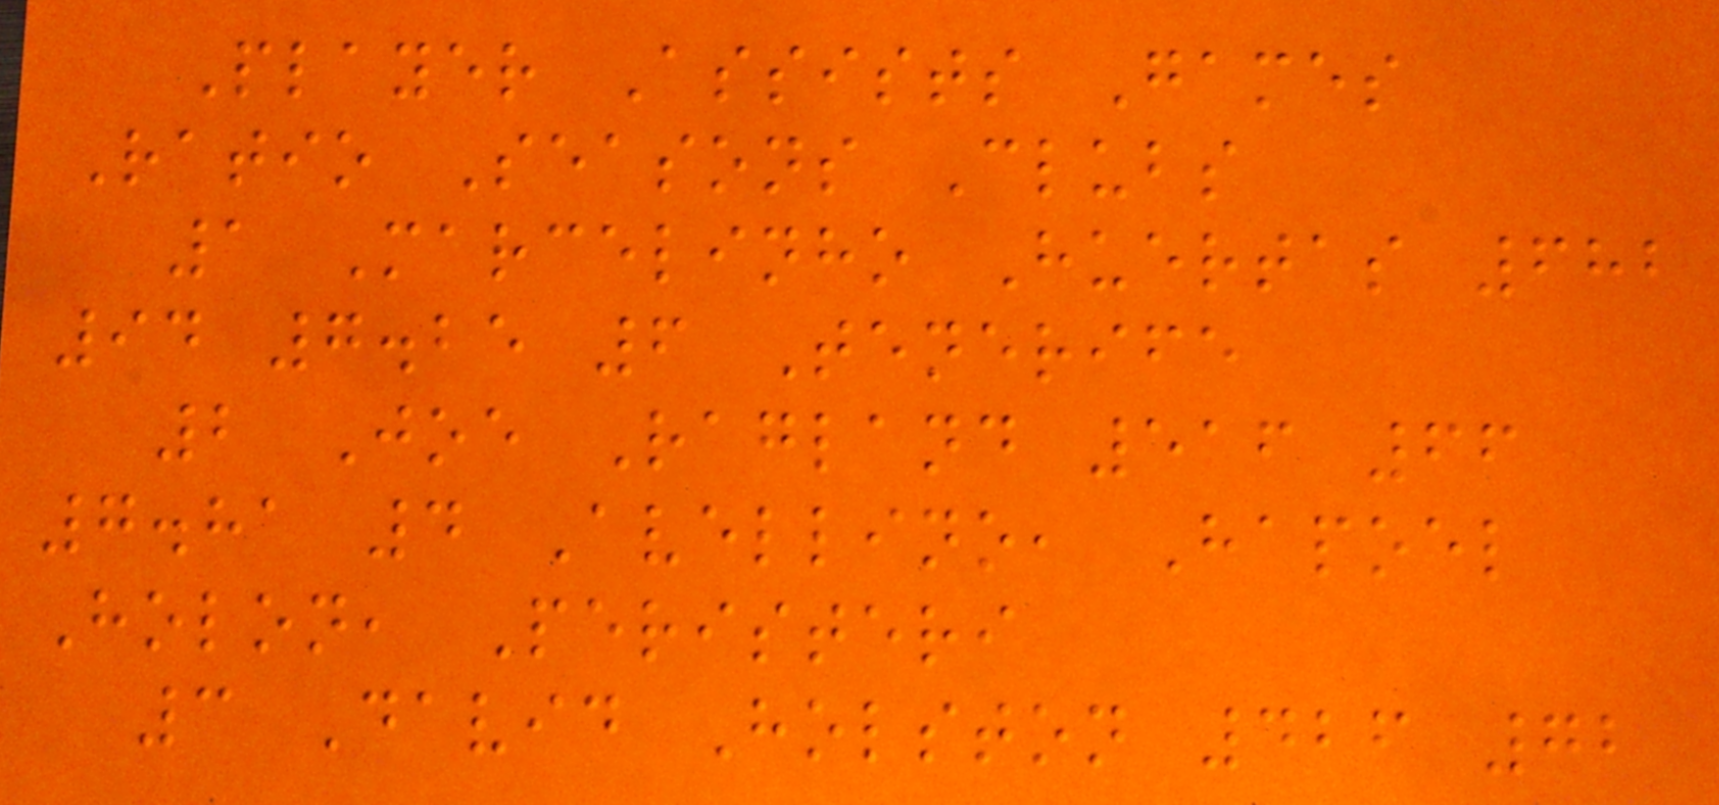Player Assists Games
Ratio Seasons Clubs
1 Marcelinho Huertas 682
94 7.25 6 Tenerife
2 Joe Ragland 516 66
7.81 4 Avellino, Hapoel
Holon, Peristeri
3 David Holston 426 72
